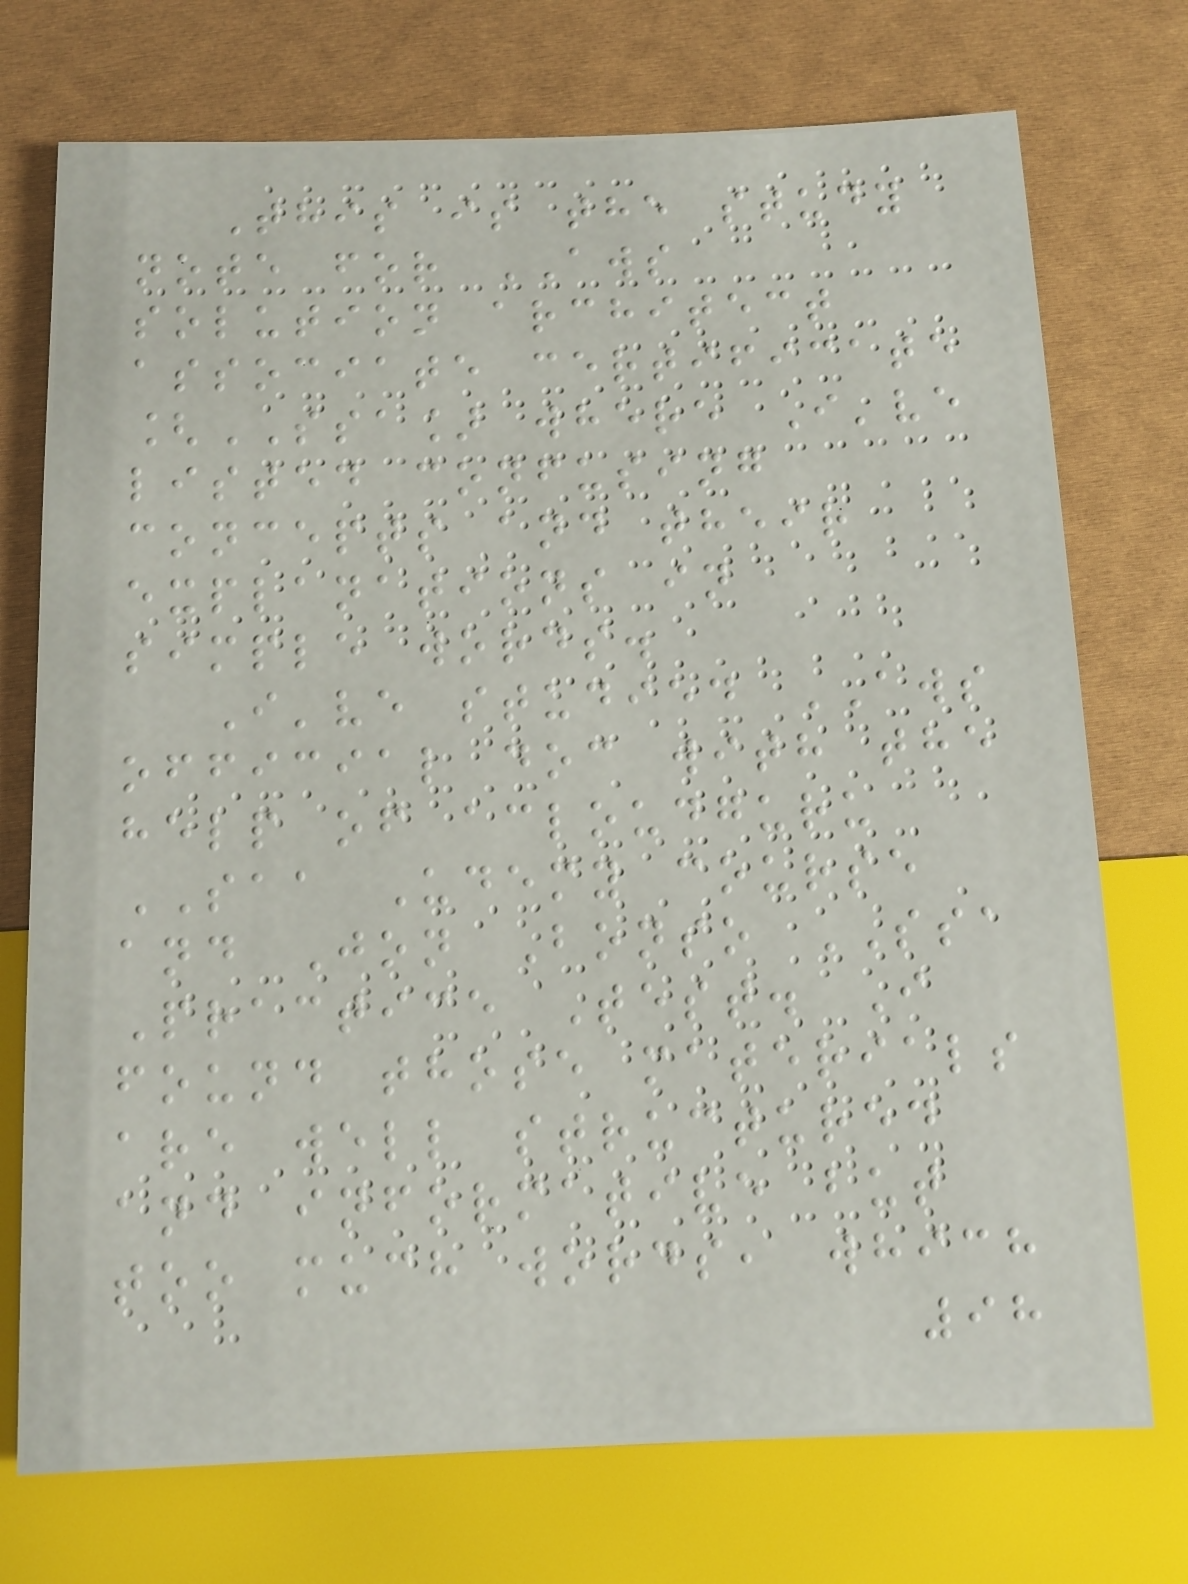This is the study
note for AWS
solution architect
associate certificate
[SSA] where I've
listed confusing
concepts and their
explanations in
simple words.
I've studied AWS
official doc with the
help of acloudguru
SAA Udemy course
and Jon Bonso SSA
Practice Test. I
found those materials
are well structured
and informative but
too much words, which
98
